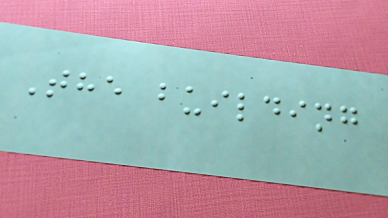The building
